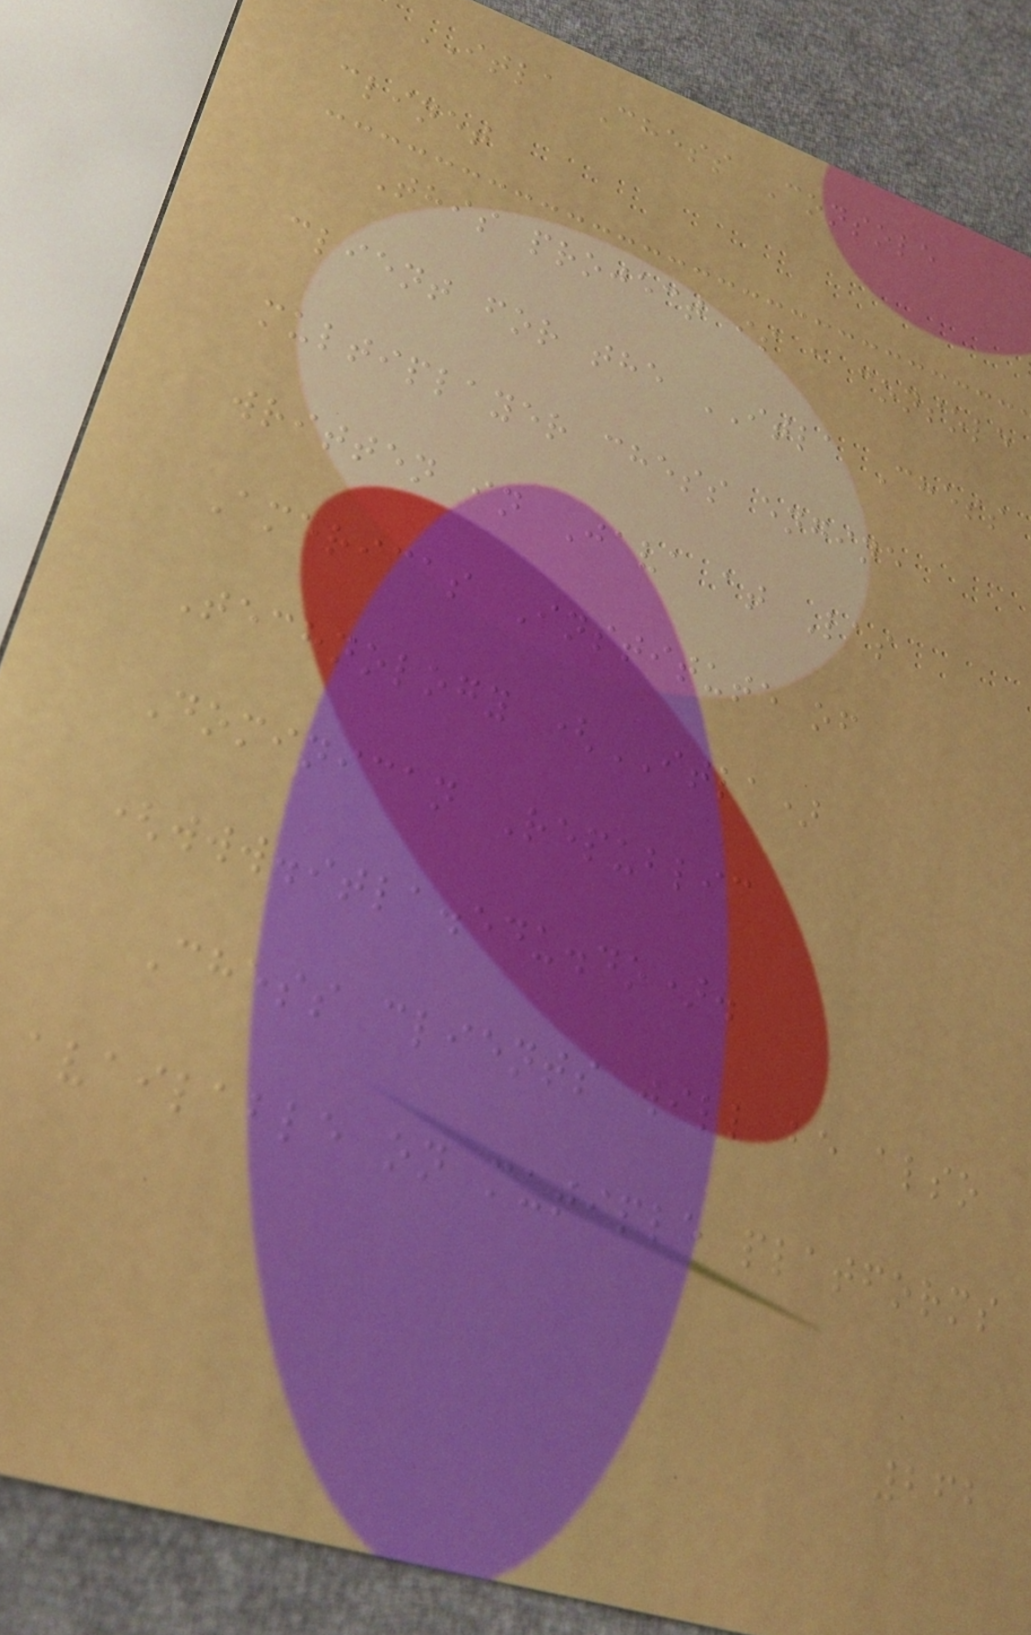ITLA Chess Console
clinet
This project is a console
client for the ITLA Chess
multiplayer chess engine
written in Java at Las
Americas Institute of
Technology (ITLA)
Dominican Republic
(www.itla.edu.do).
Chess clients will be also
available on mutiple platforms
262
